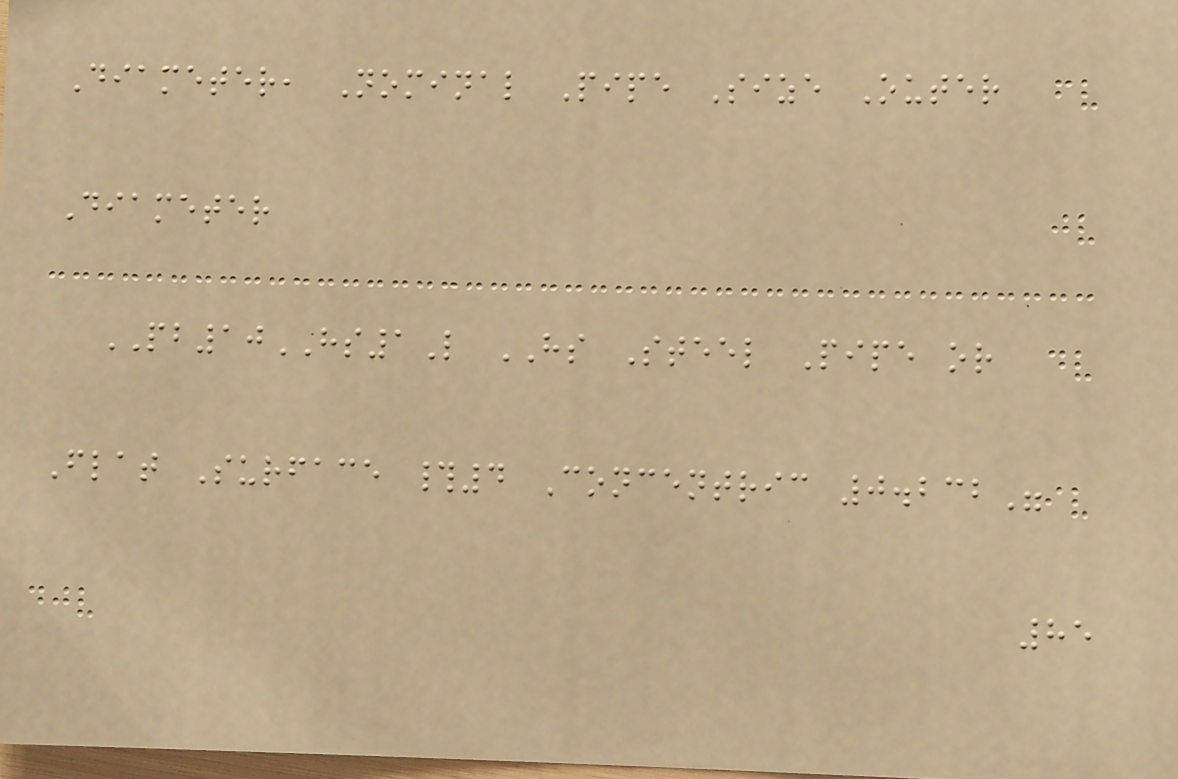Diameter, Nominal Pipe Size Outer
Diameter
PB10HS1L HS Steel Pipe or
Flat Surface #4 Concentric 0.232"
85
